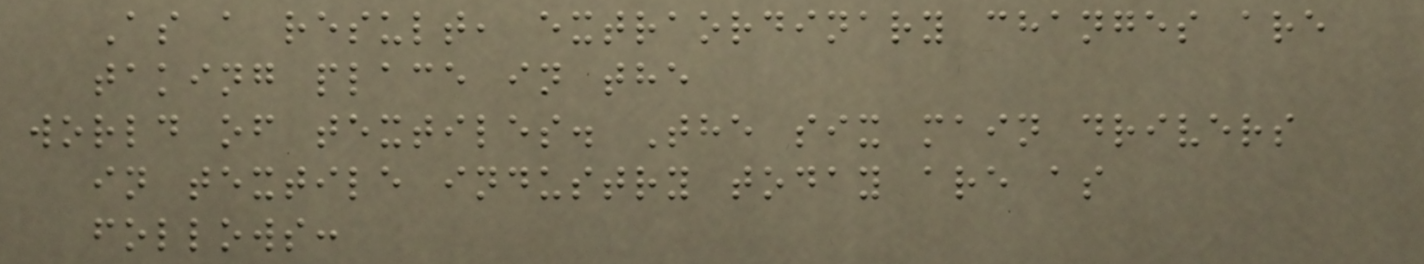As a result, extraordinary changes are
taking place in the
world of textiles. The six main drivers
in textile industry today are as
follows:
